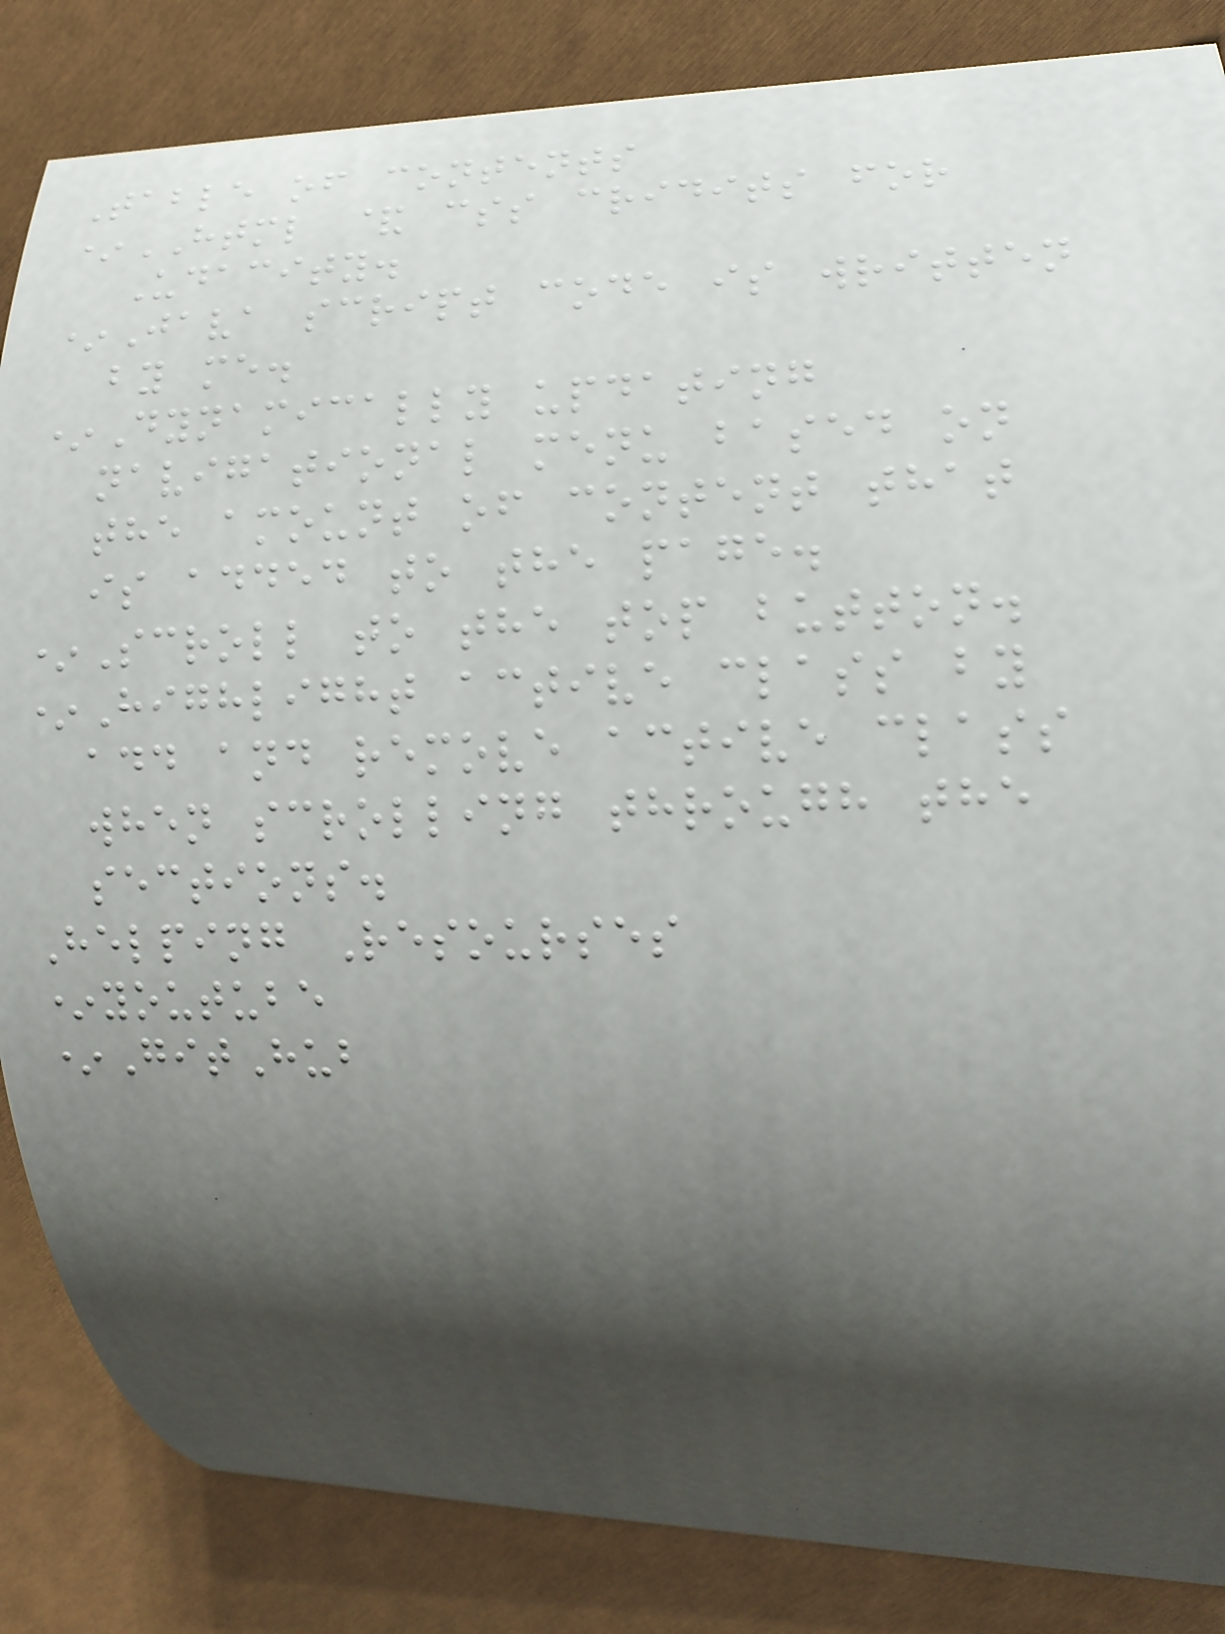Table of contents
*HTML & css cridits for
Udacity.
*Java script code is written
by me.
*Dynamically updating
navigational menu based on
the amount of content that
is added to the page.
*Scroll to the top button.
*Highlight active class by
add and remove active class
when scrolling through the
sections.
Helping Resourses
*youtube
*GitHub
